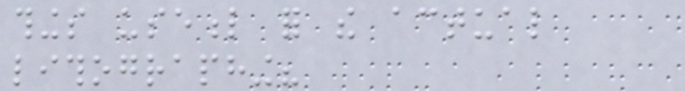things useful for the actual
lithographing?
